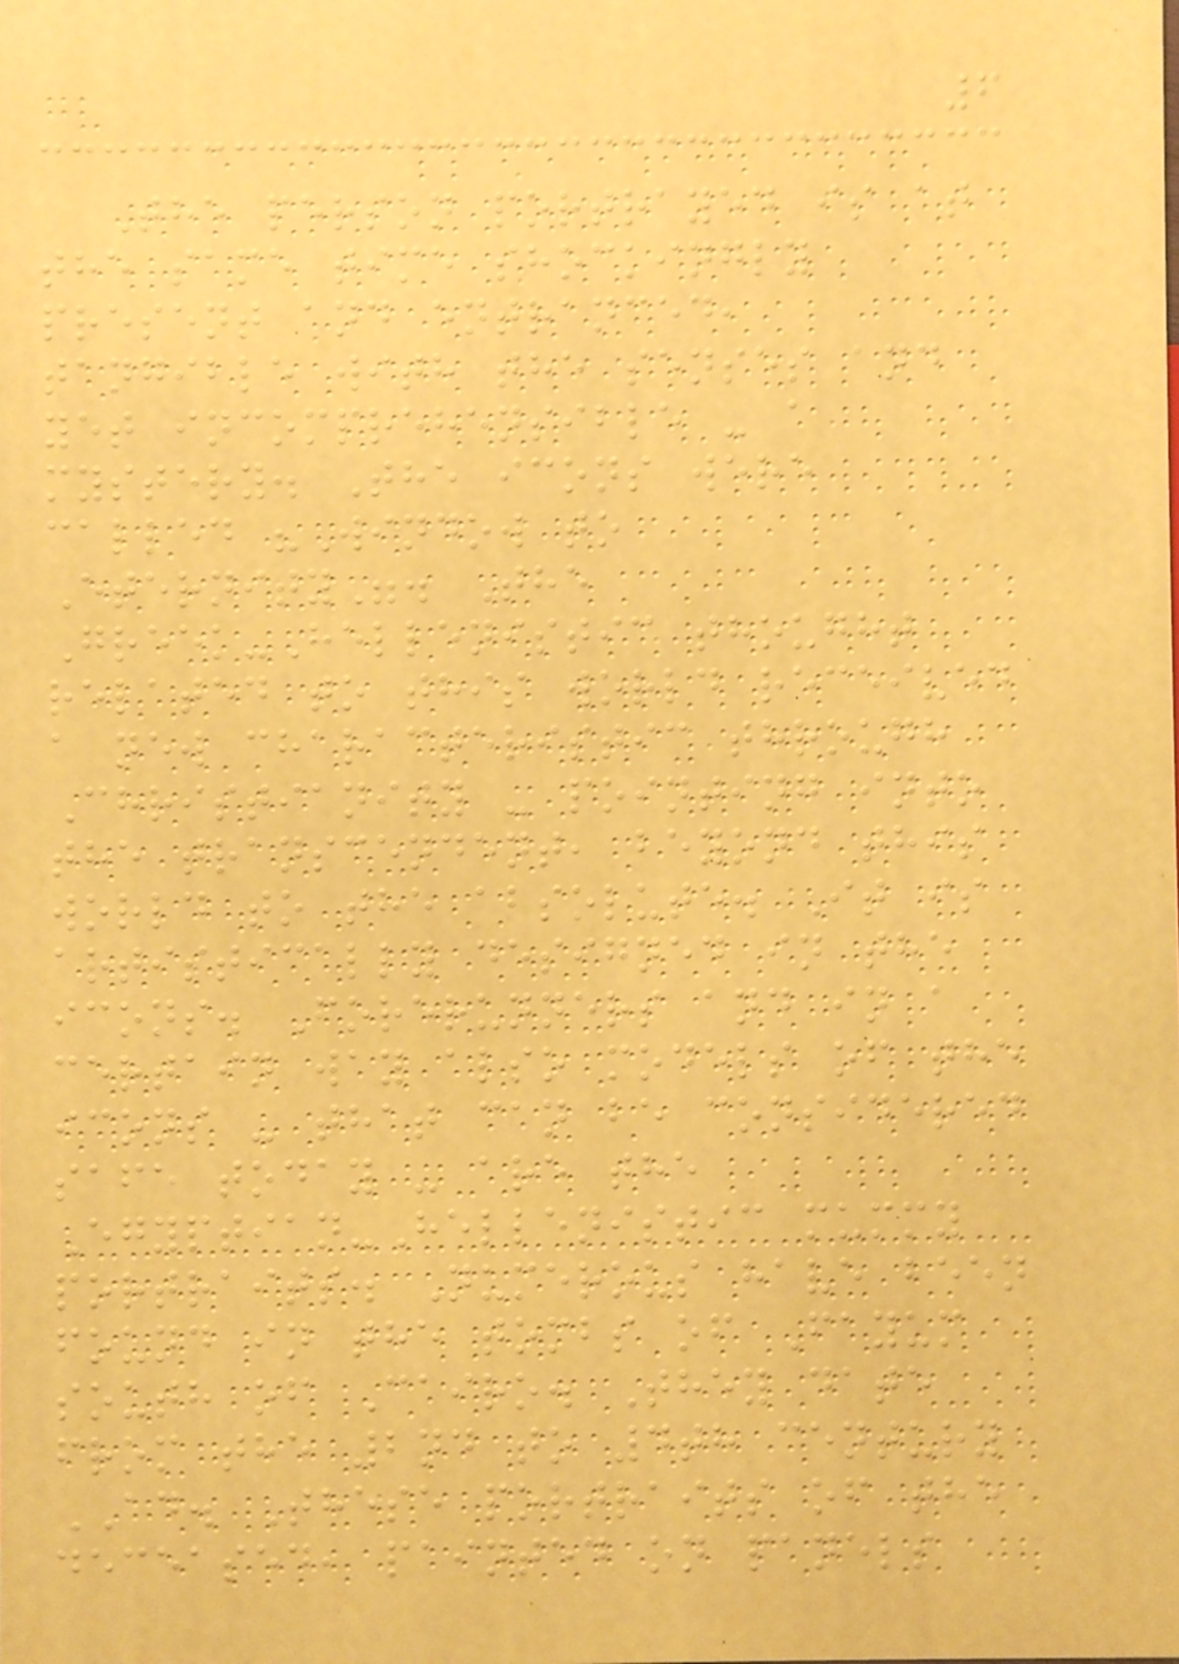6
The person portrayed is at
the same time shockingly
present and entranced,
tangible with the senses and
yet incomprehensible - a
mystery. The icons were
called "Window to
Eternity". The
Greek-Hellenistic thought
related to this world received
a new characteristic through
Christianity - pointing into
the transcendent, beyond this
world to the absolute. It is
artistically designed in the
icons. Forerunners and in a
certain way also models of the
icons - that can be considered
safe today - are the
Egyptian-Hellenistic mummy
portraits. Numerous have been
found in the tombs of Fayum
south of Cairo. They date
from the 2nd to 4th century
AD. These portraits of the
deceased, painted on panels
